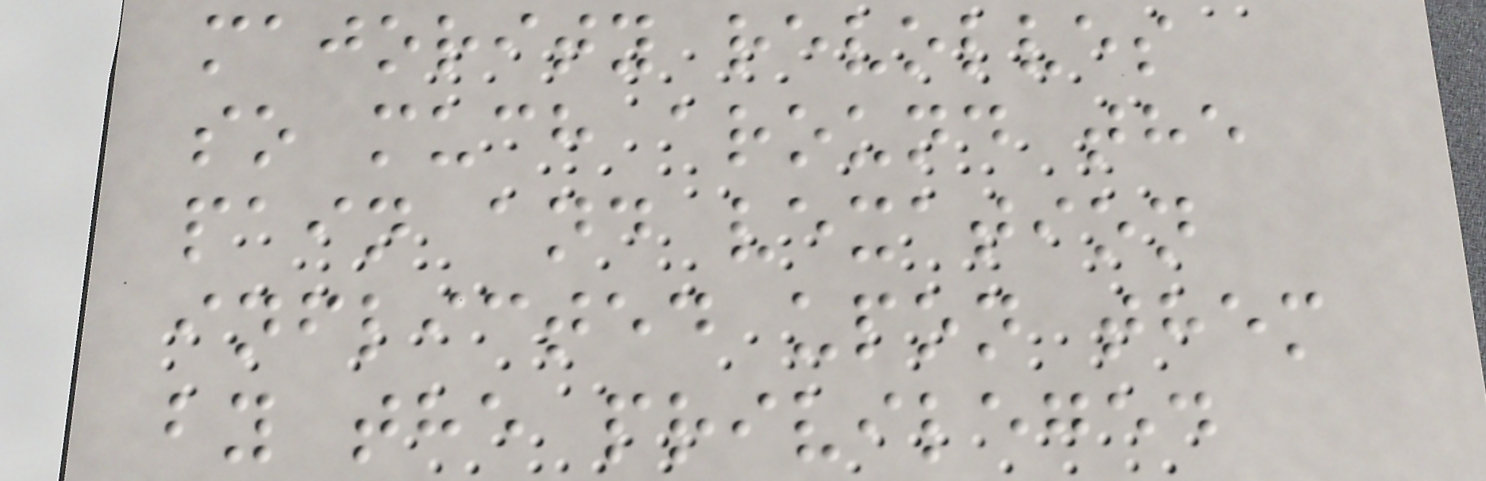majority revolves
so much around the
pain and vexation
inflicted upon them
by the privileged
